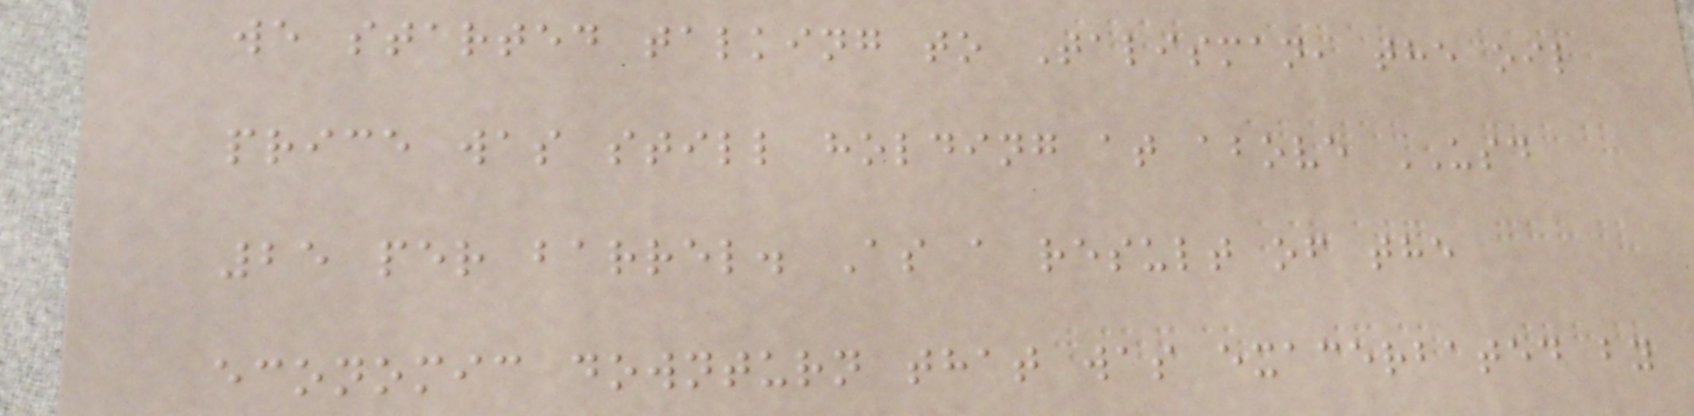we started talking to Talisman, the oil
price was still holding at above USD
25 per barrel. As a result of the
economic downturn that was exacerbated by
